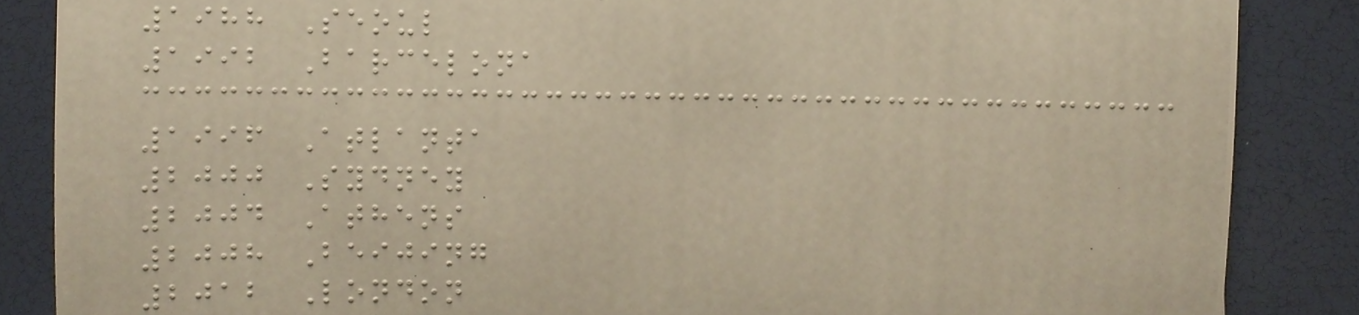1988 Seoul
1992 Barcelona
1996 Atlanta
2000 Sydney
2004 Athens
2008 Beijing
2012 London
